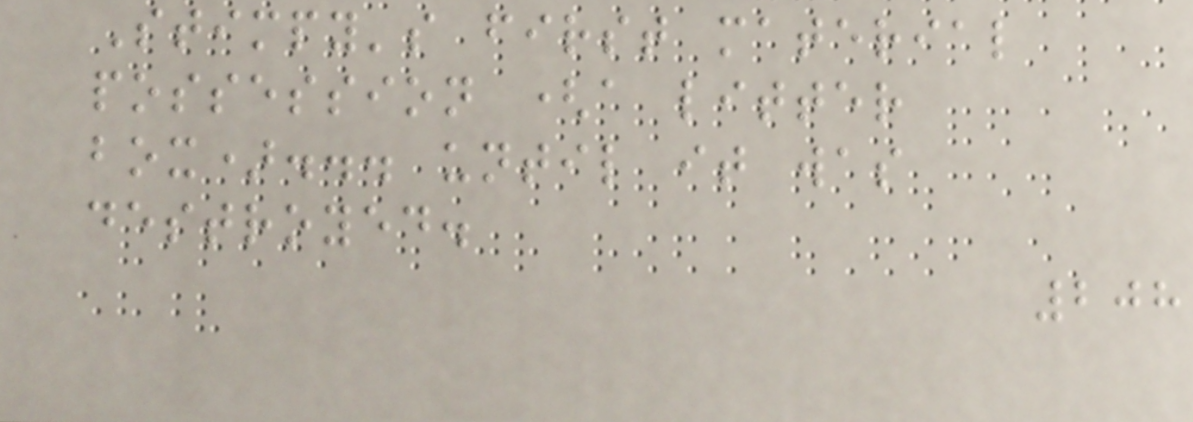Stimpy's first material
possession (a litter
box)... until it was
destroyed.
208
